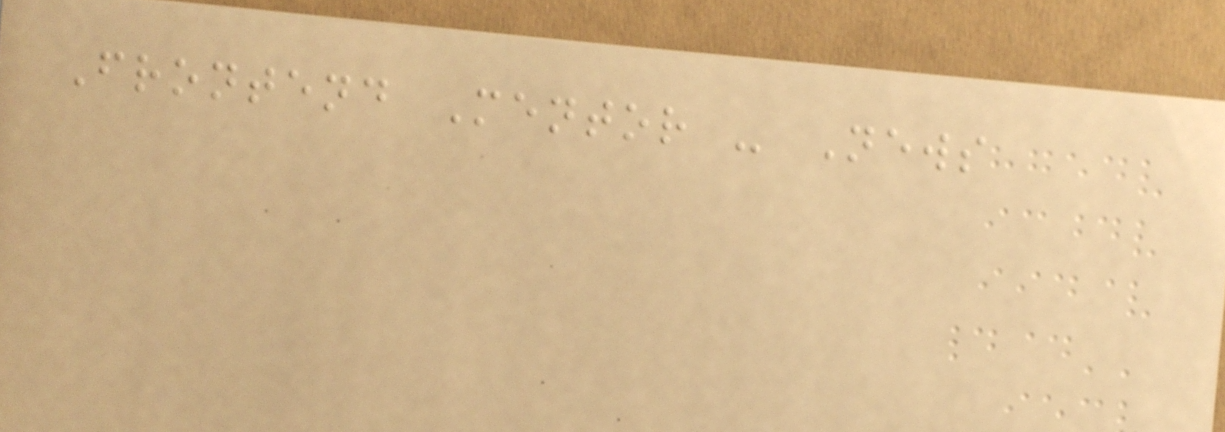Frontend Mentor - News
